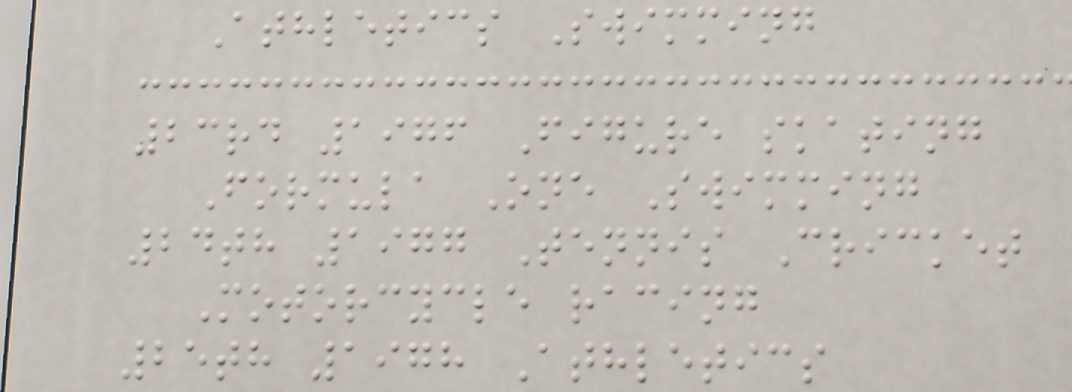Athletics Swimming
23rd 1976 Figure skating
Formula One Swimming
24th 1977 Tennis Cricket
Motorcycle racing
25th 1978 Athletics
